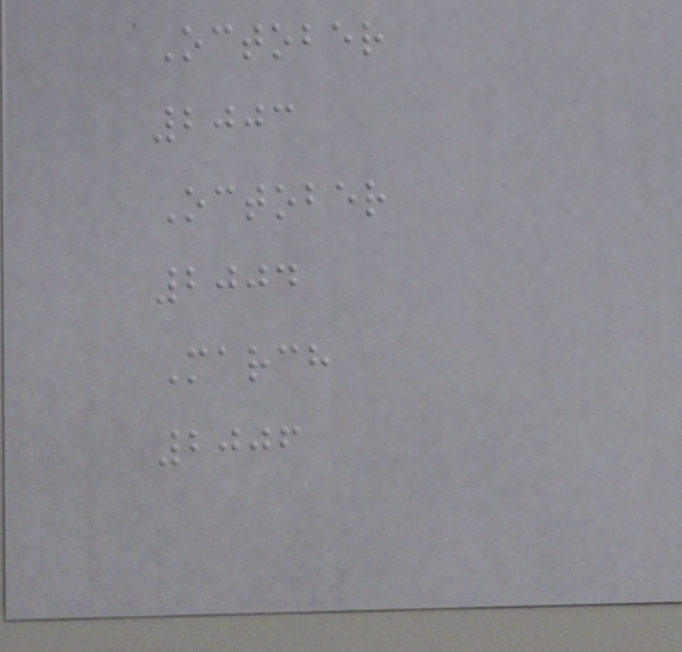October
2003
October
2004
March
2006
